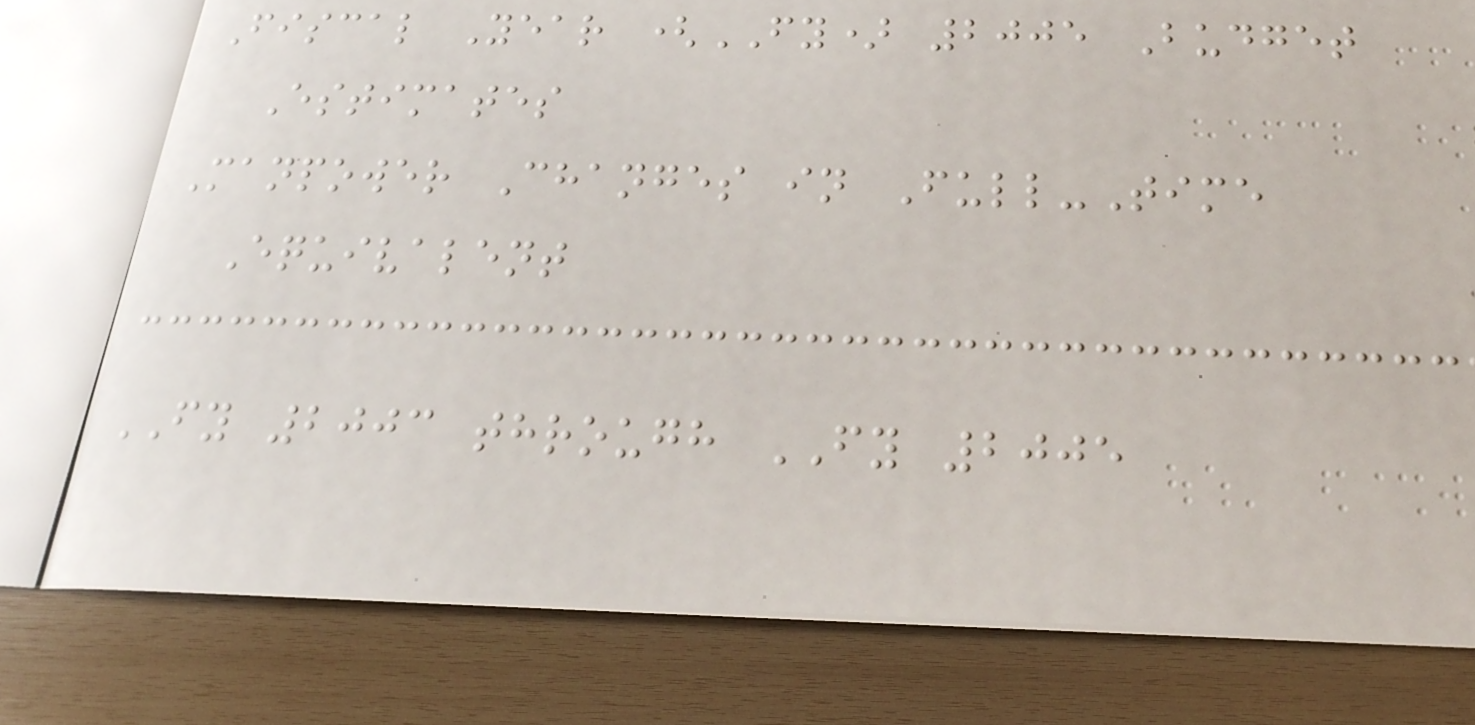Fiscal Year (FY) 2005 Budget
Estimates
Manpower Changes in Full-Time
Equivalent
FY 2003 through FY 2005
